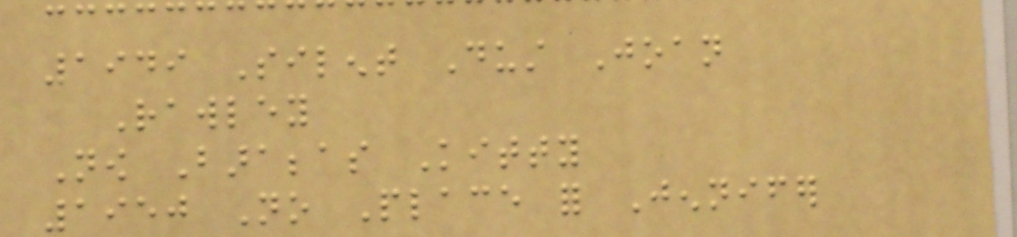1949 Silent Dust Joan
Rawley
Now Barabbas Kitty
1950 No Place for Jennifer
